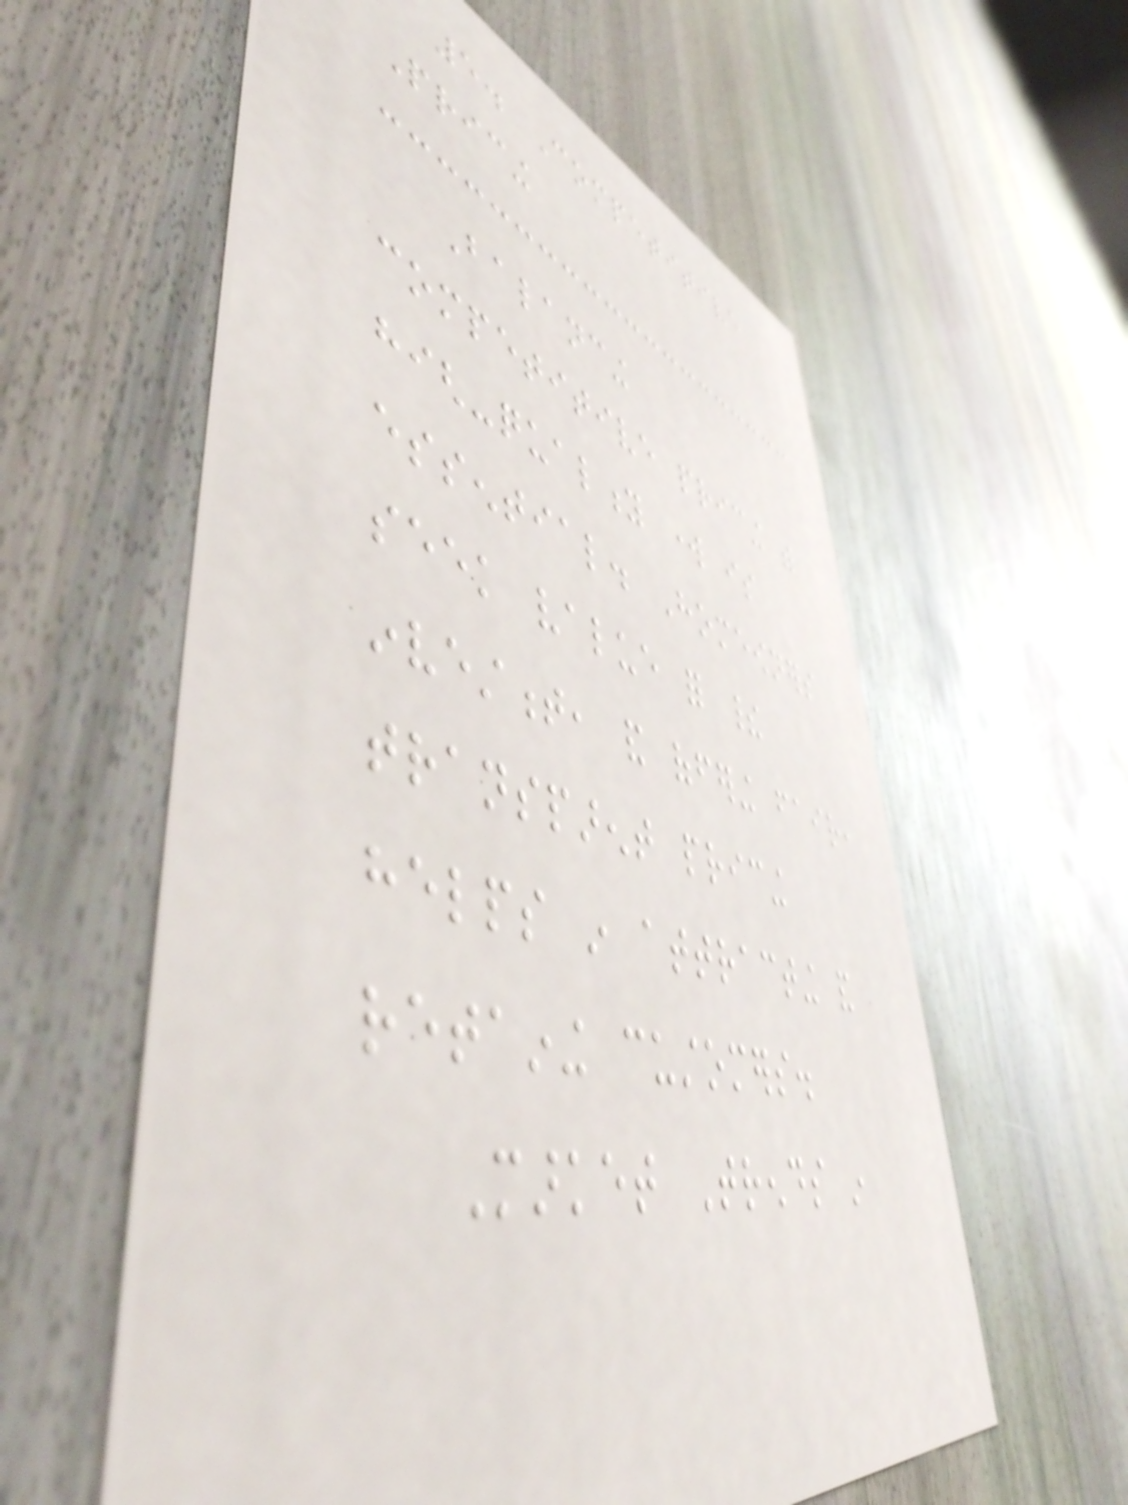5. Competitive
Pricing
Balancing
competitive pricing with
high-quality work is
essential. Homeowners
seek value for their
investment, and offering fair,
transparent pricing
helps in attracting and
retaining customers.
Market Trends in
